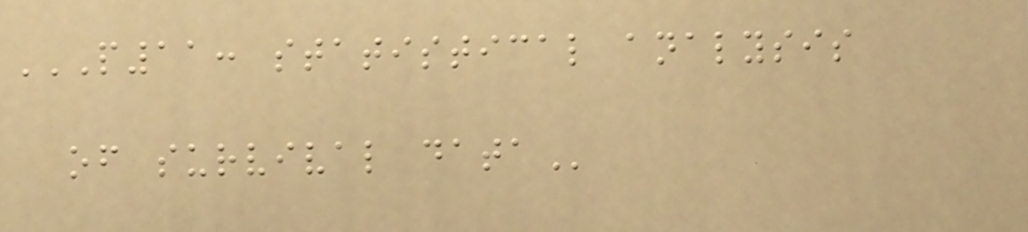P11: STATISTICAL ANALYSIS
OF SURVIVAL DATA
